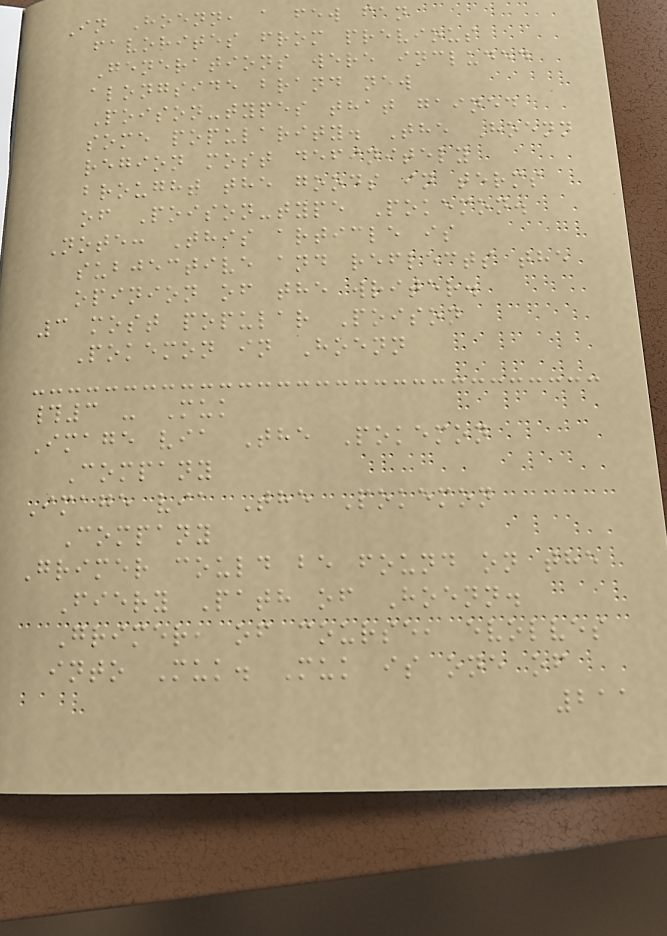In Hoenn, a few fan
favorites from previous
Generations were included
alongside brand new
Poison-types that gained
some popularity. The Hoenn
region most definitely
brought the goods in terms
of Poison-type Pokemon.
Note: This article is
subjective and reflects the
opinion of the writer.
3 most popular Poison
Pokemon in Hoenn
#3 - Muk
Image via The Pokemon
Company
Image via The Pokemon
Company
Grimer could be found on the
Fiery Path of Hoenn.
Grimer, of course, evolves
into Muk. Muk is one of
211
